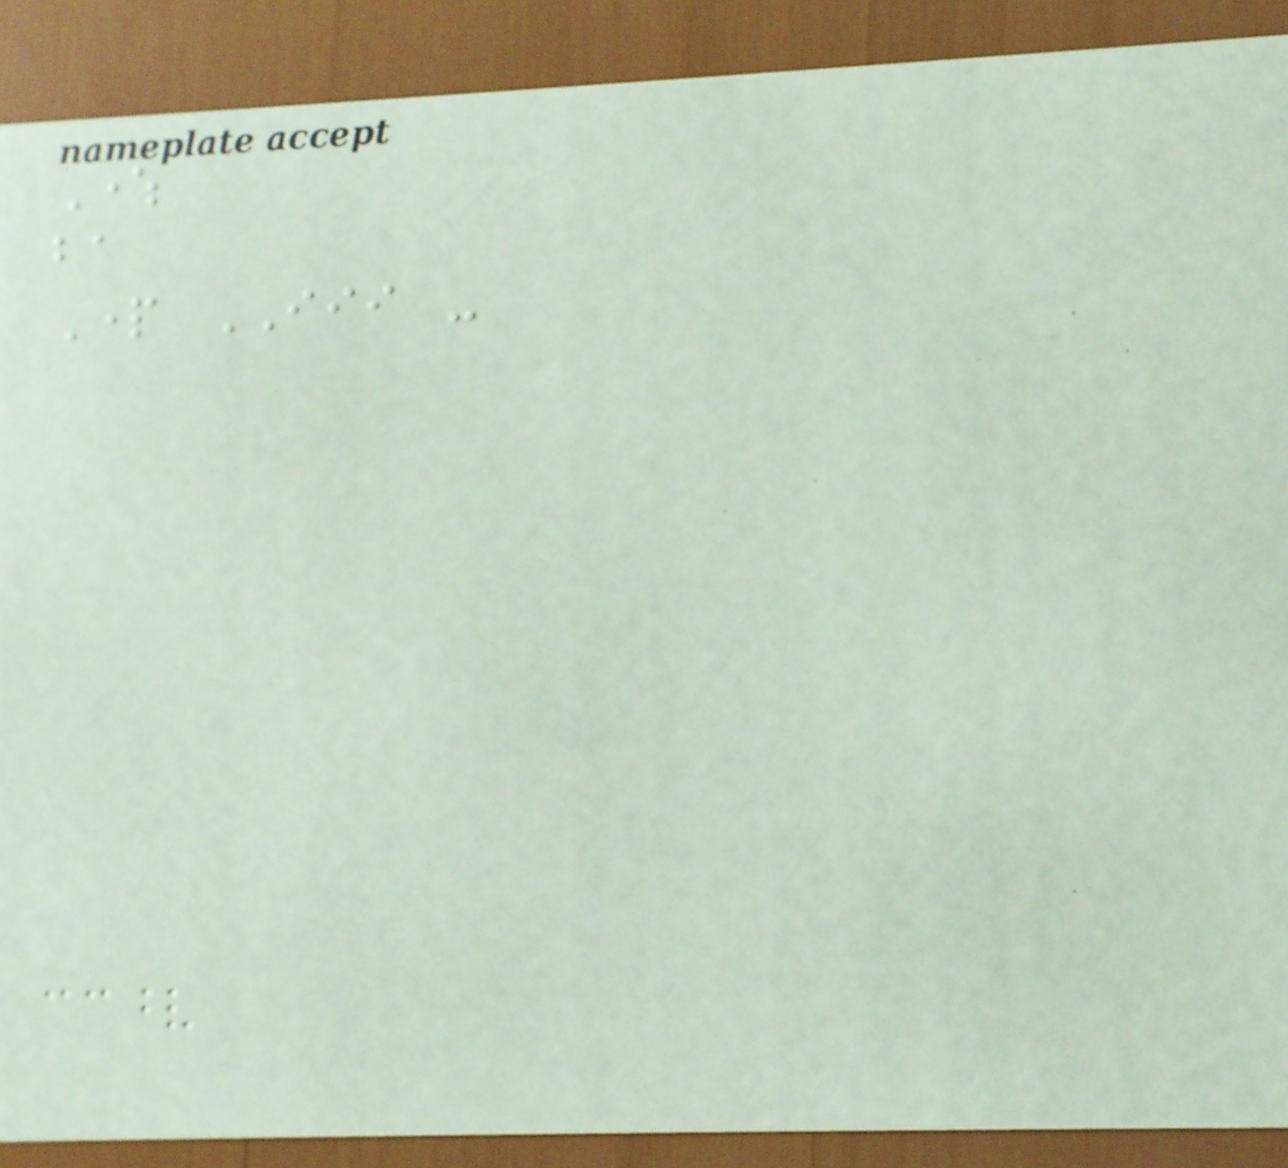Where
ba
Part III -
